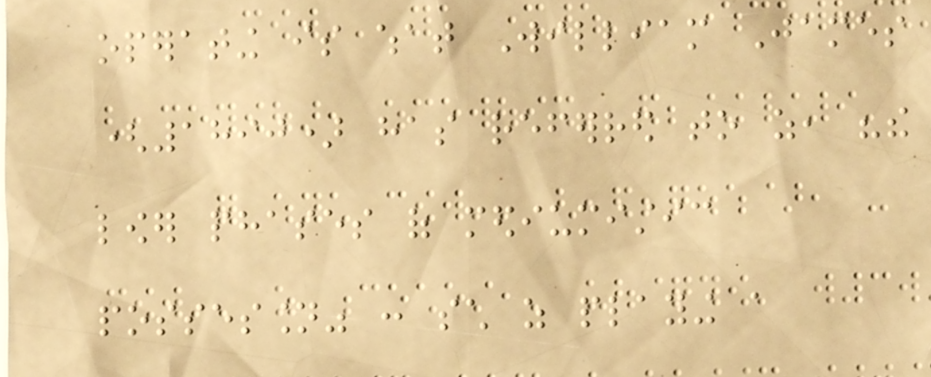operating is what William James
(1890) has referred to as, "the
lower phases of mediumistic
possession" : such as playing a
